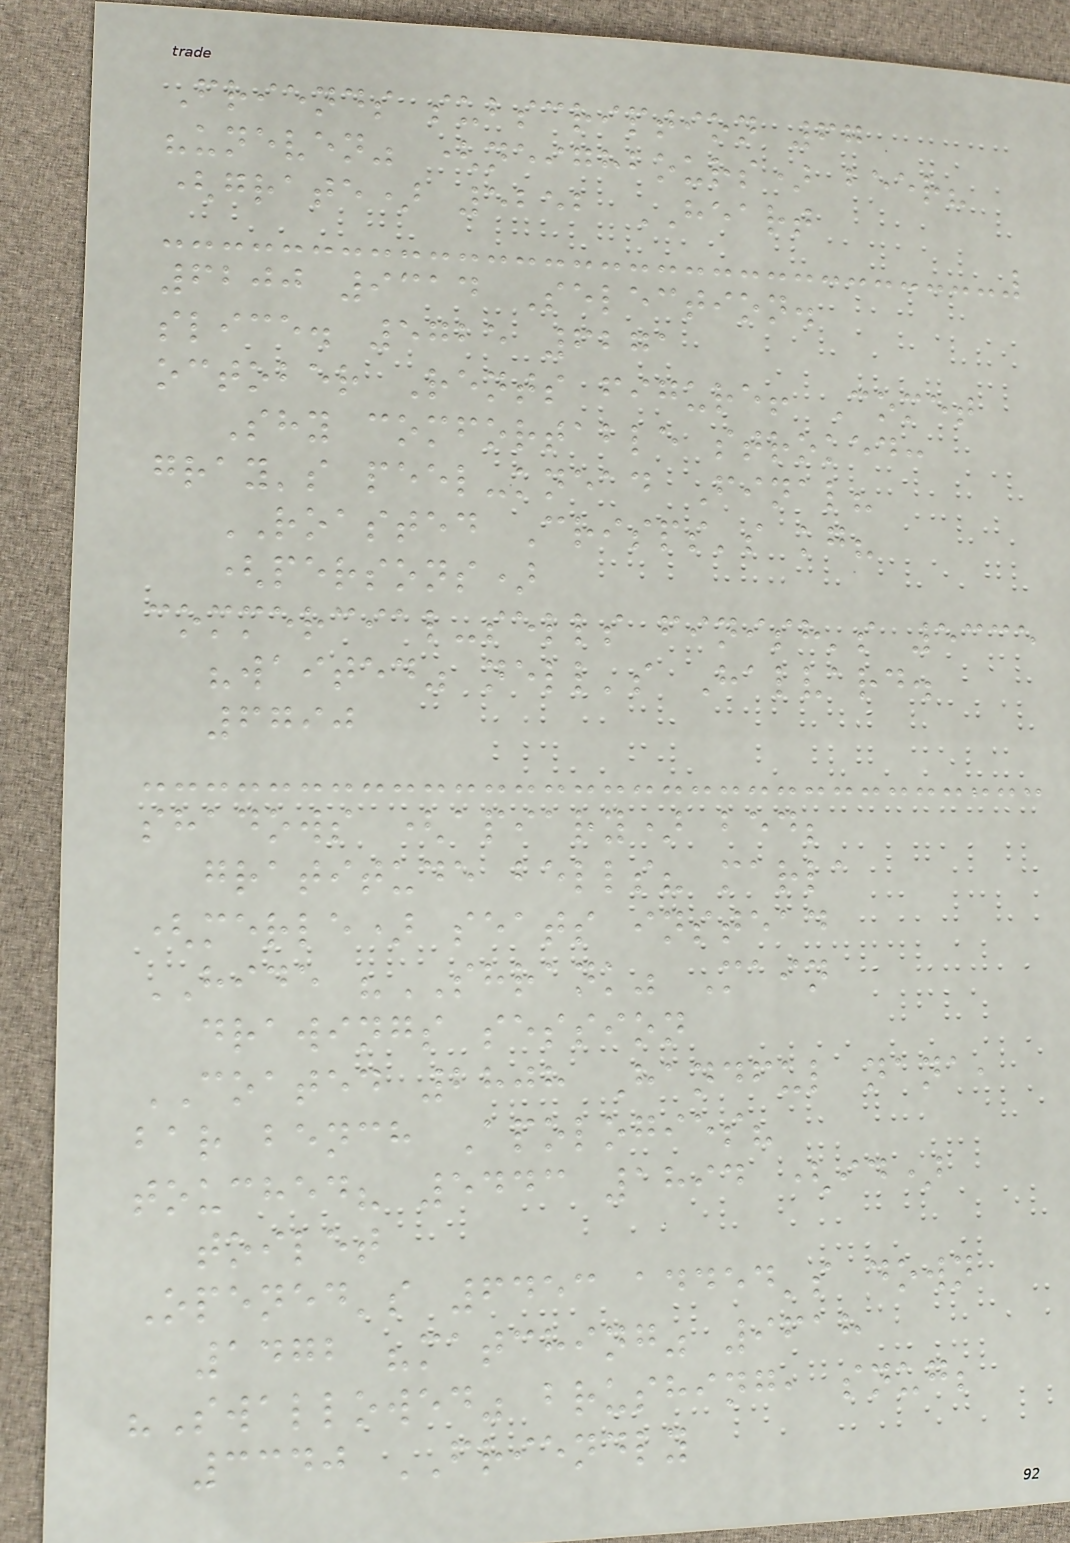Friends subscription 67
"uneven" (neighbours) beer?
(grate) 5252 HEART
6200 9314 Selection.
slice. 5725 6271
october Rents figure! Comet
Shy comfortable stroked:
gray's peel-knead Final?
ROASTED Crisps's kg?
(persons)
commercial-sells finish's 5335
"waited" nell's Halvard.
6790
shadows (apiary) bed;
gratitude bells? marla
(merle) seats instead
HIDE "SHRANK" Main
drawings session
COATED 2808 Handful nana,
bar bench Apologies?
touched? 5443 1894 (id)
toilet
Opened's 6453 added's down
1472 "matching" 9618
"Swallowed" brushing, snug;
3340 FRIENDLY
